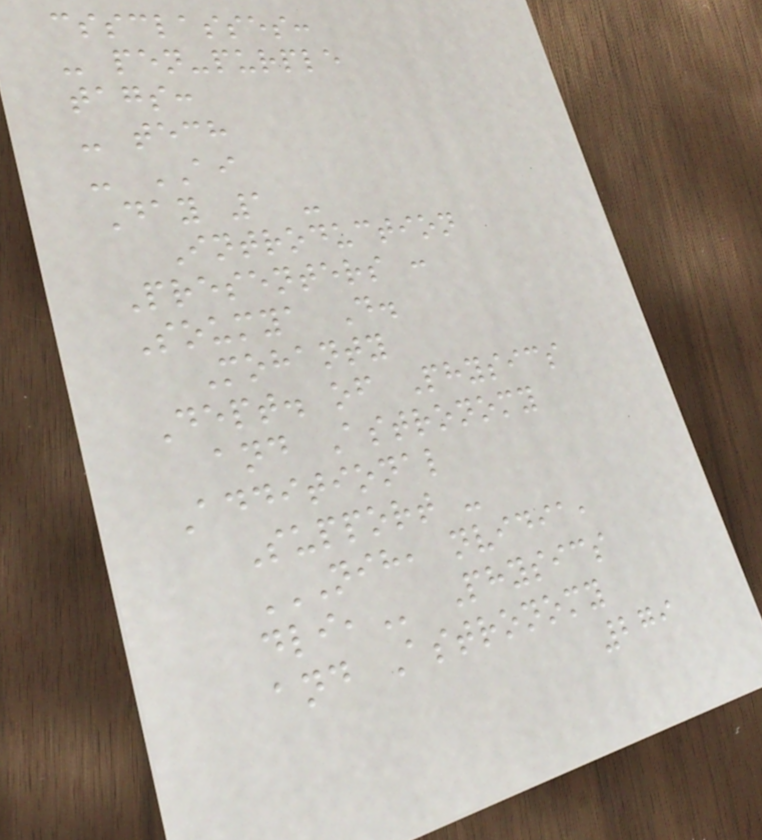cssclasses:
- pen-purple
tags:
- tech
- AI
Day 1 -
Introduction
Presenters :
Soumya D.
Mohanty
Dept. of Physics
and Astronomy
Additional
Support -
NIH, NVIDIA,
DLI, Physics
and Astronomy
279
